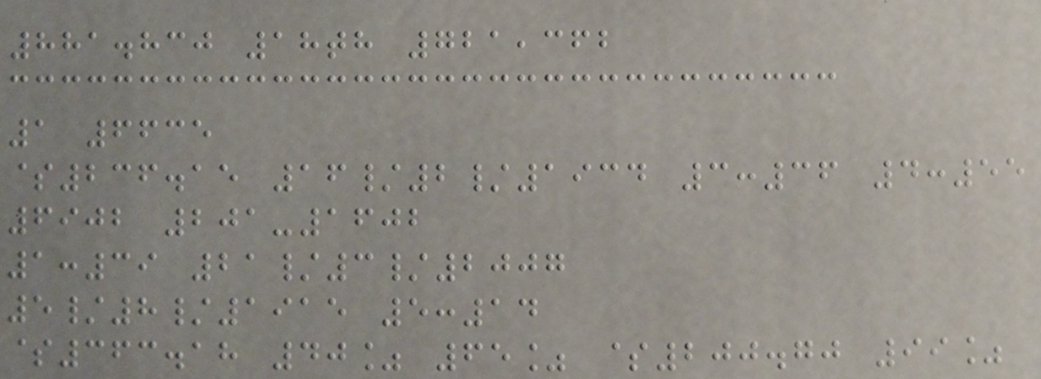881.830 18th 721,362
1 6635
$236.15 16/2/1934 3:36 4:55
6902 201-1602
1:39 21/3/2007
5/8/1915 5:14
$363.18 40% 65% $200.70 99%
